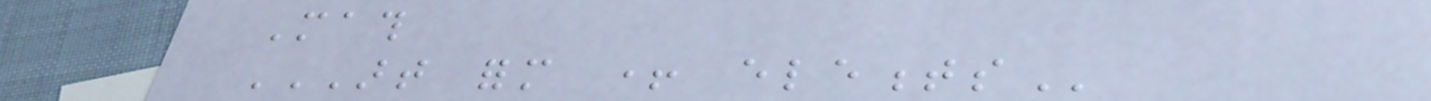Math
ART FORM + ELEMENTS
